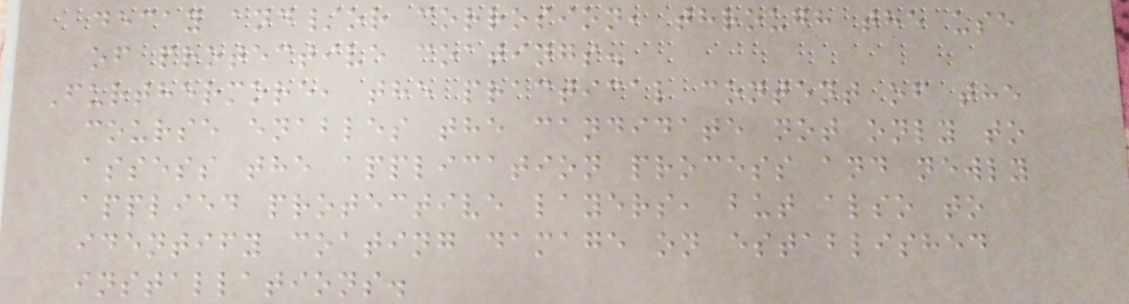decay and/or corrosion, through the use
of protective coatings.
Furthermore, the practical content of the
course enables the candidate not only to
assess the application process and newly
applied protective layers, but also to
identify coating damage on established
installations.
